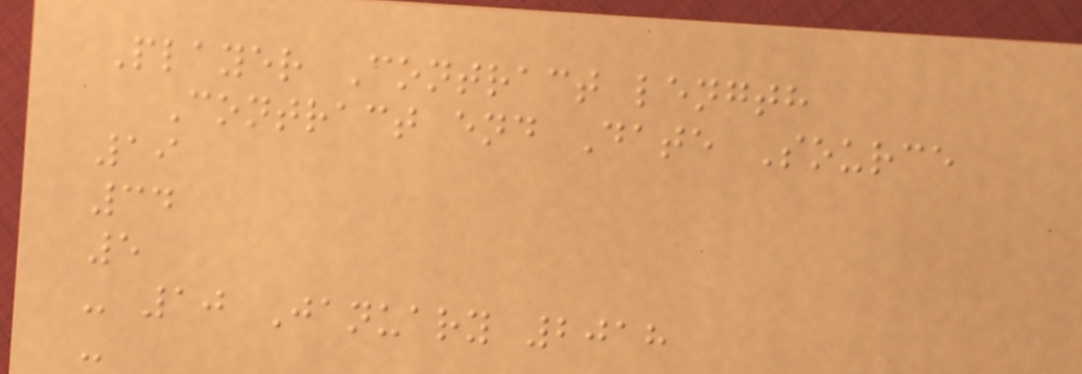Player Contract length
Contract end Date Source
19
34
5
- 10 January 2018
-
